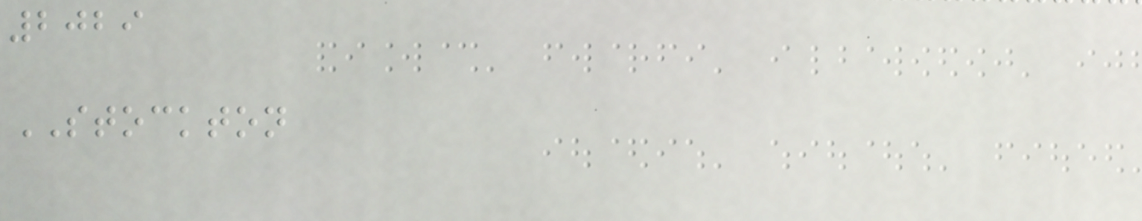2029
STOCKTON
